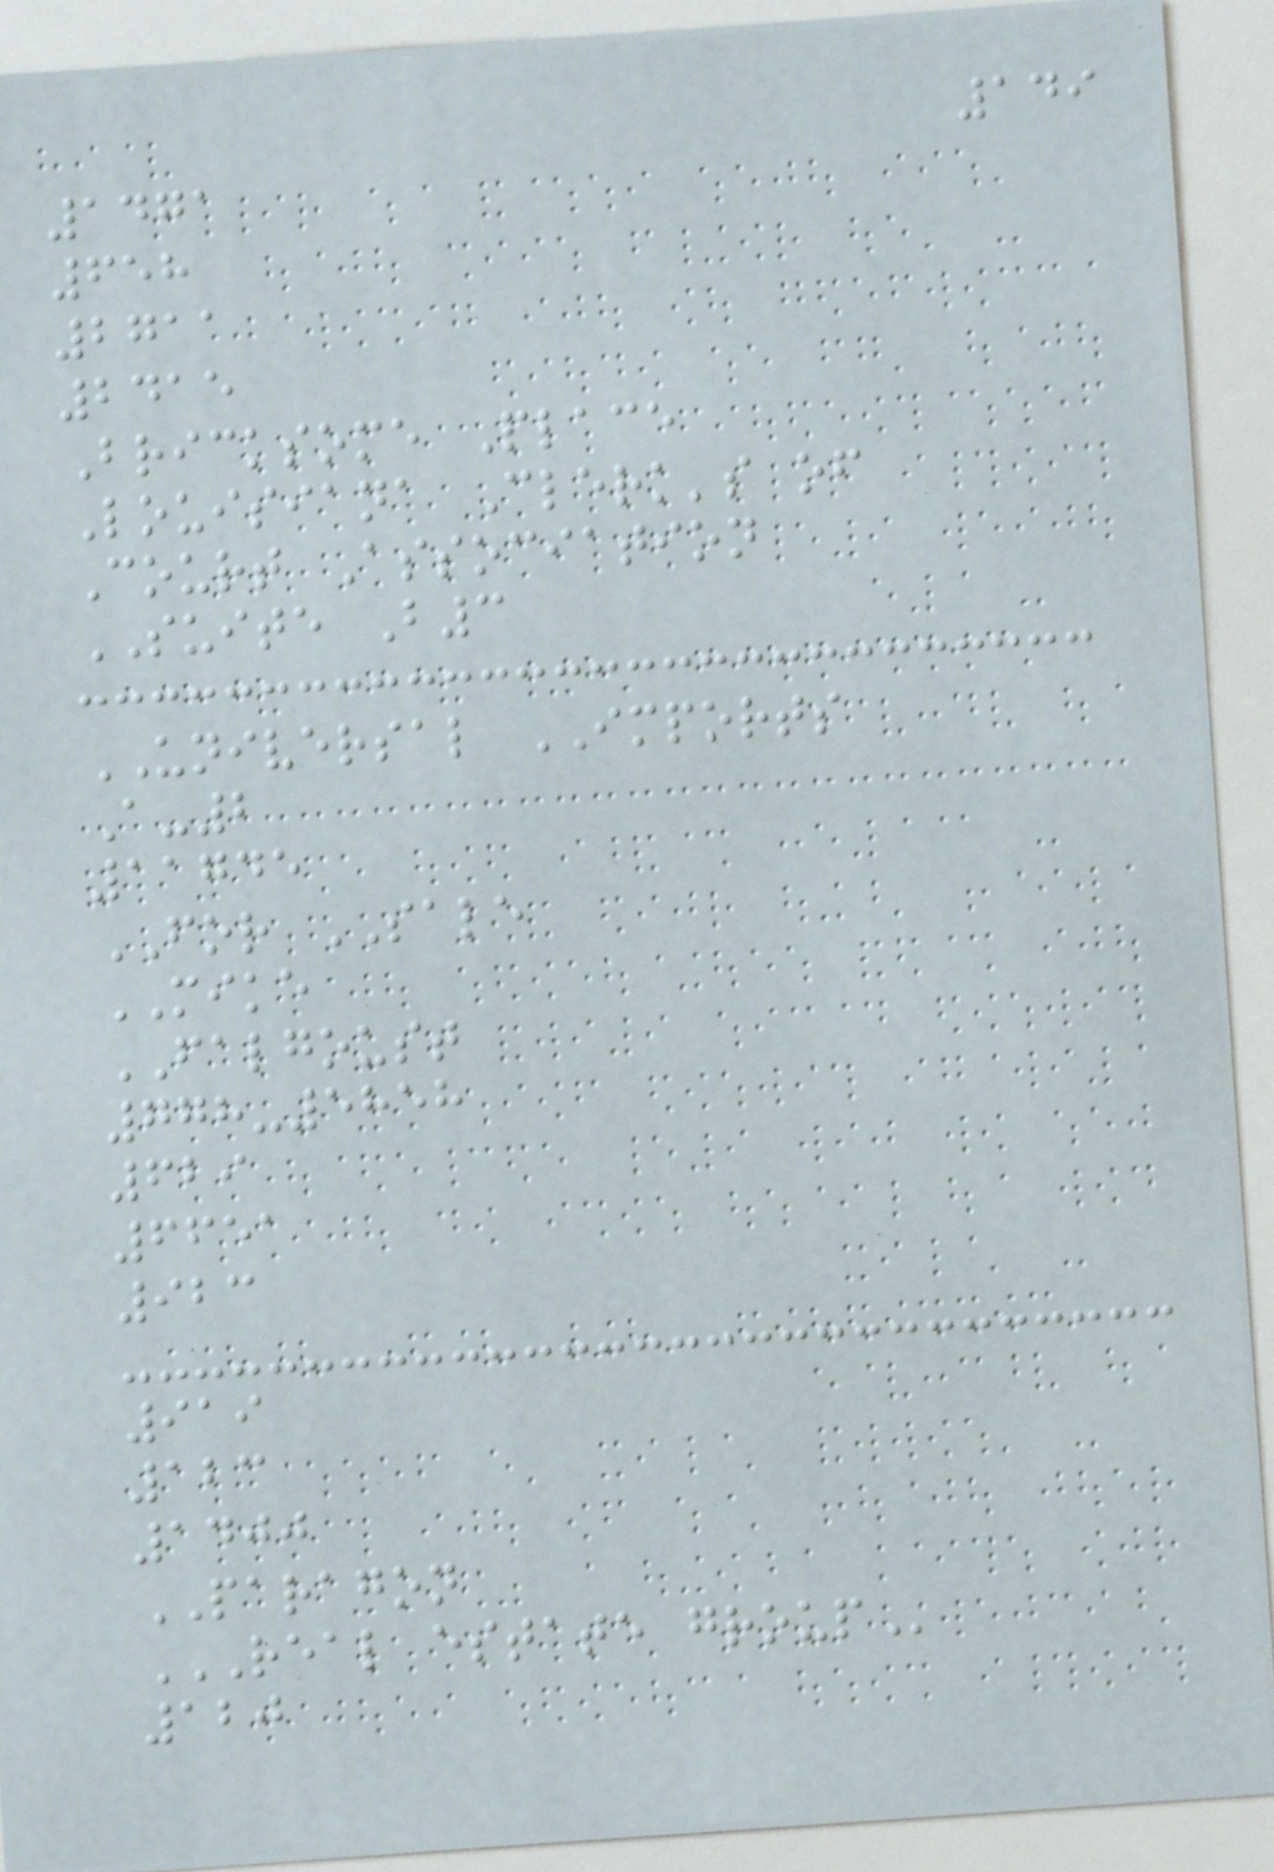149
1471
658
2711
2415
Bricksome Place
Louisiana Clerk's of
Court Association
SUITE B3
UNIVERSAL IMPORTS
A-2
11745
FOR SALE
MIKE
FALGOUST
778-5858
629
6651
923
919
123
1400
PARAGON
REAL ESTATE GROUP
120
